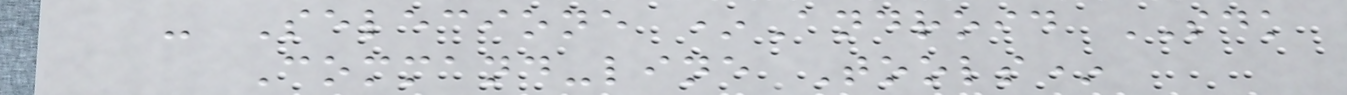- Selecione *Android SDK
Command-line Tools*
